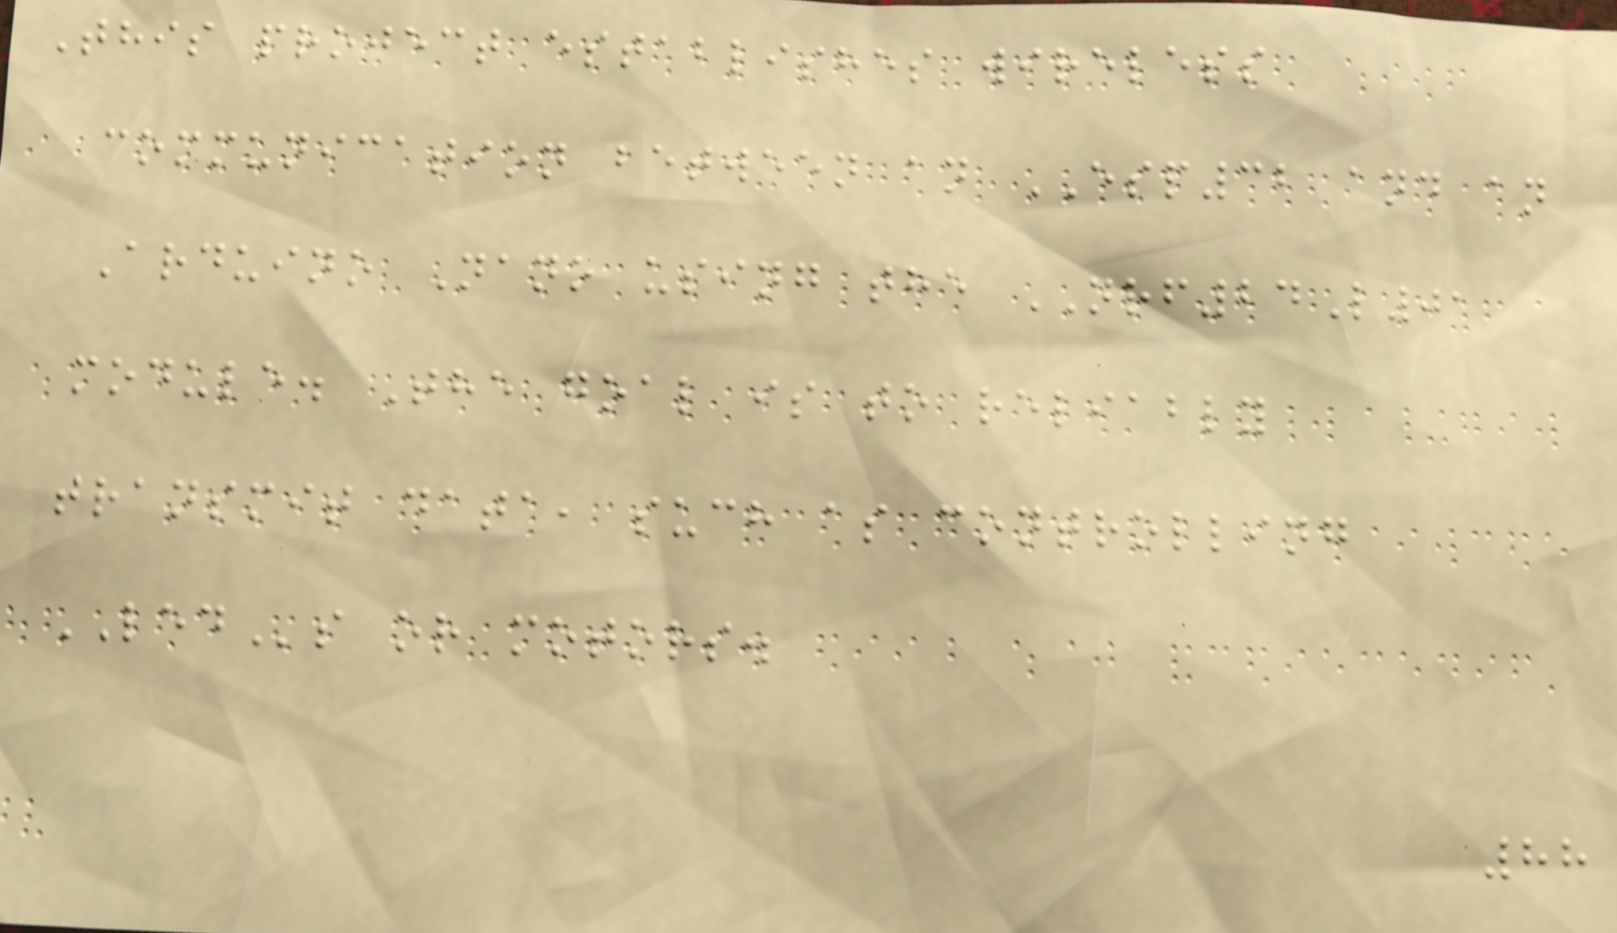This project establishes wireless
communication between an ESP32 and an
Arduino Nano using the NRF24L01
module. The goal is to reliably
transmit data, such as controlling
LEDs or motors.
88
